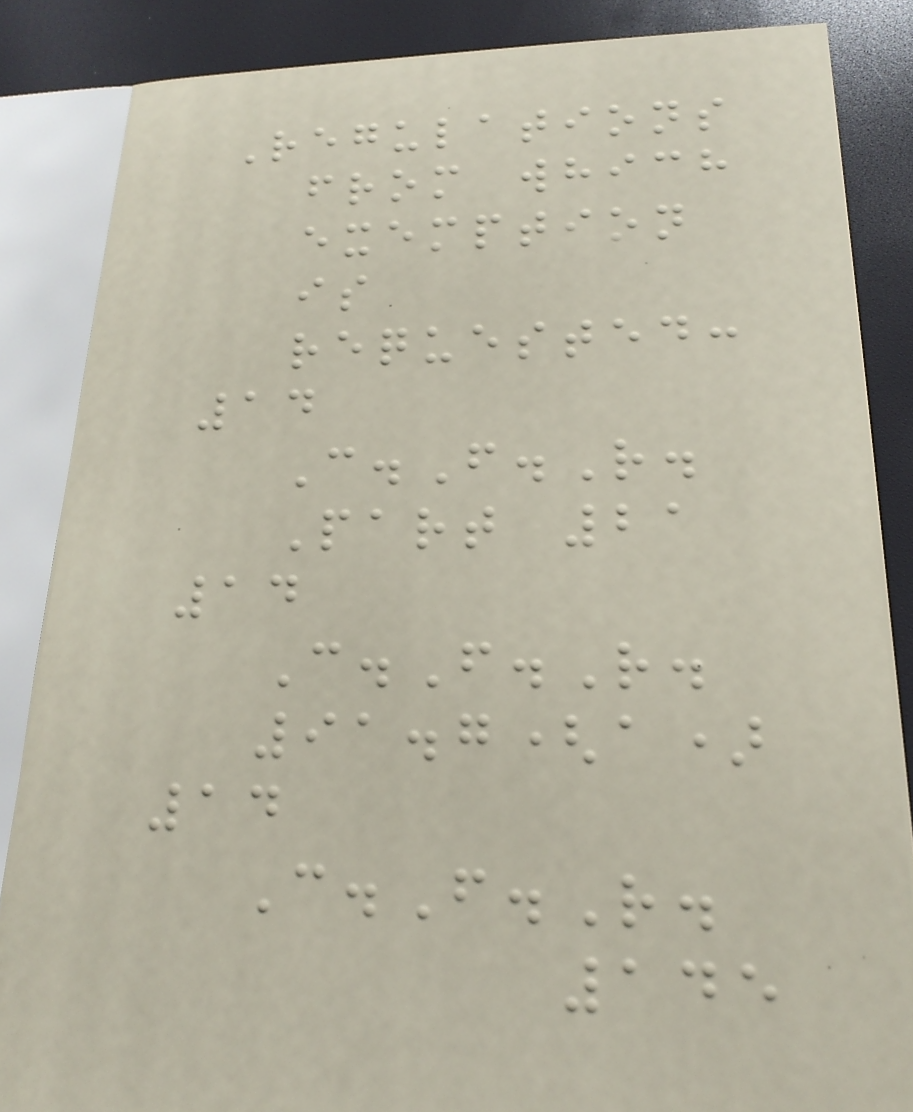Regulations
from which
exemption
is
requested:
14
C.F.R.
Part 21
14
C.F.R.
91.7(a)
14
C.F.R.
145
